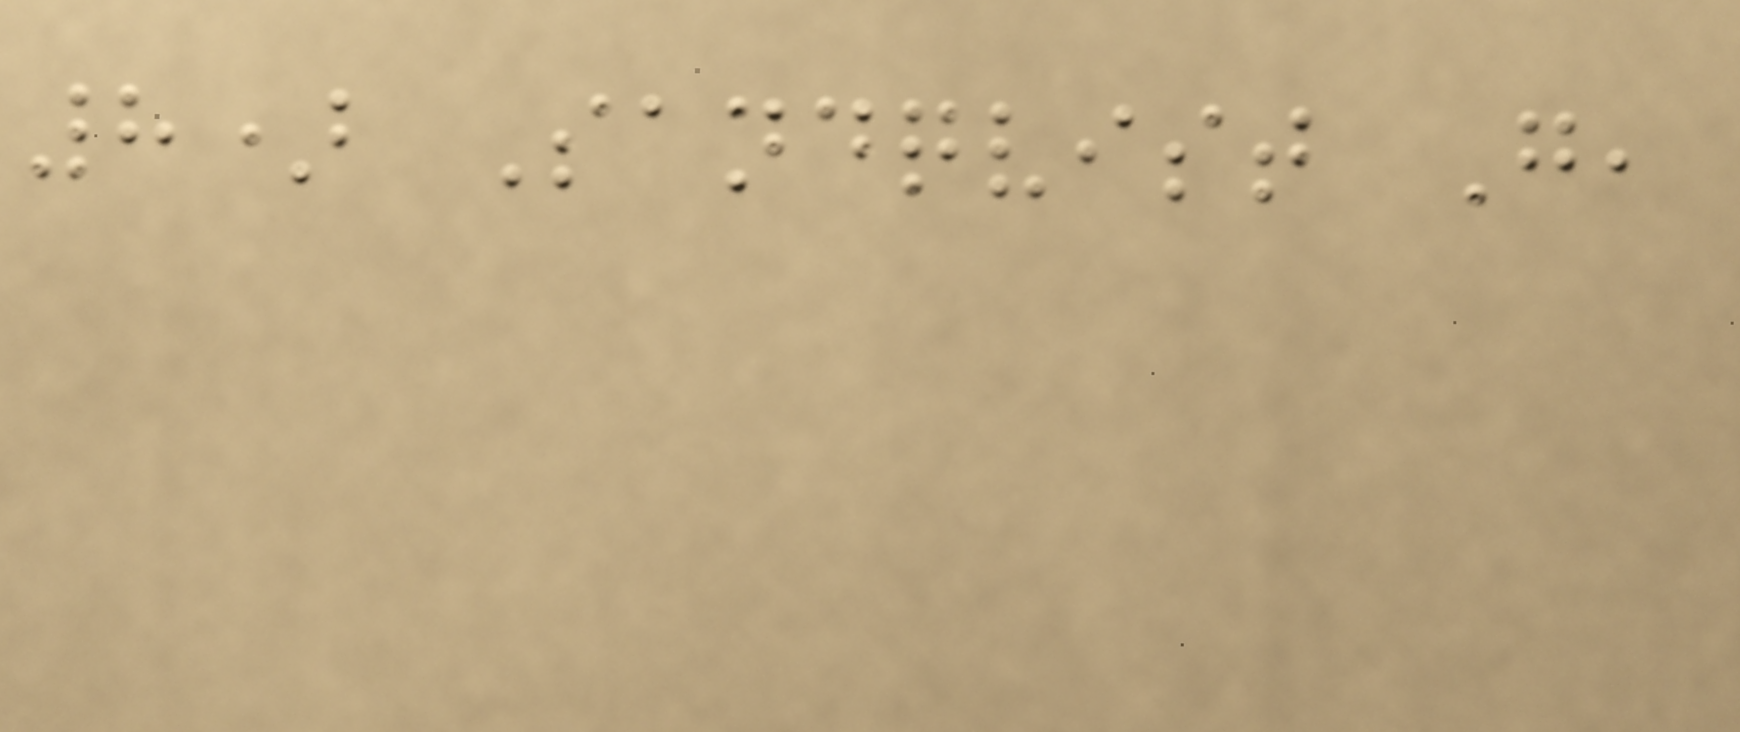8) Sandqvist G,
